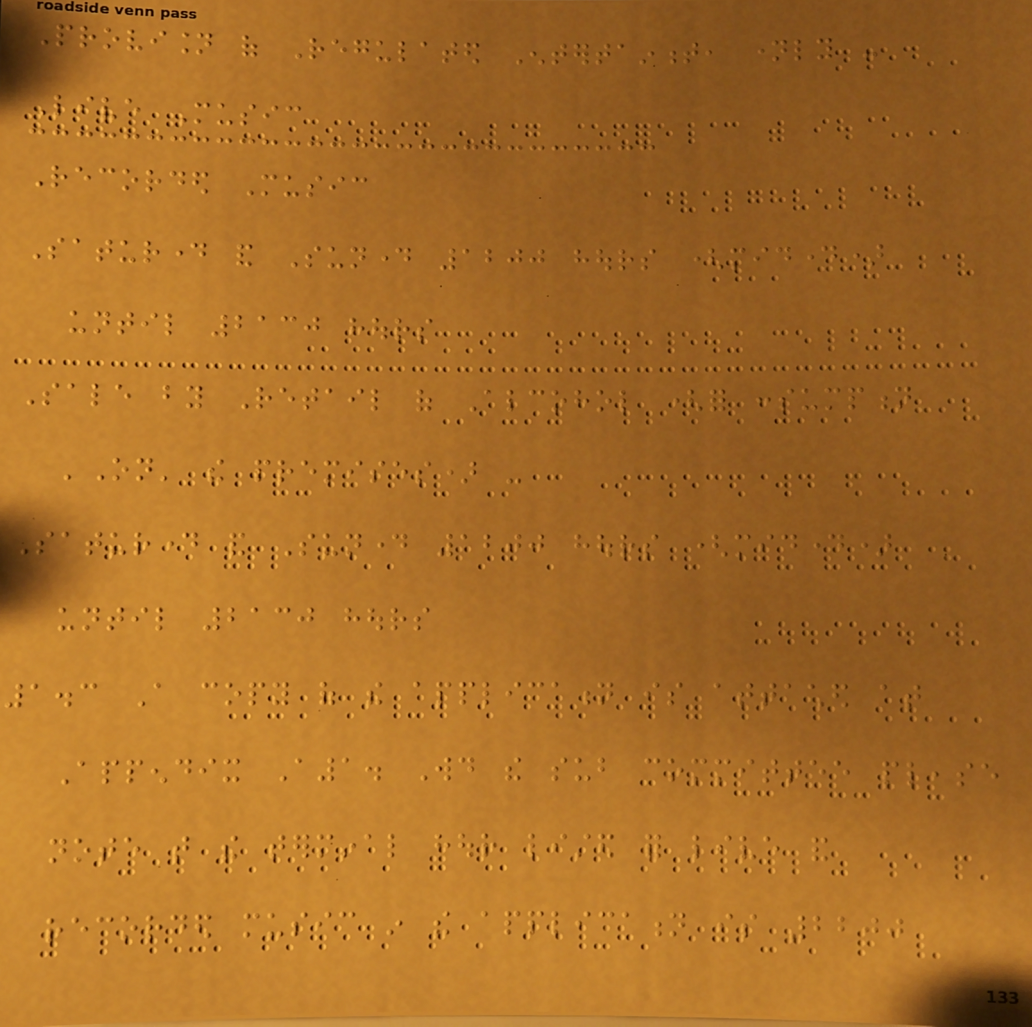Provision of Regulated Entertainment, namely -
Live Music
Recorded Music
Saturday and Sunday 1200 hours (midday)
until 2130 hours
Sale by Retail of Alcohol (for consumption
'On' the premises) -
Saturday and Sunday 1200 hours (midday)
until 2130 hours
1.3 A copy of the application is attached at
Appendix A1. Would the sub committee please
note that the terminal hour listed for live and
recorded music in the application is 2200
